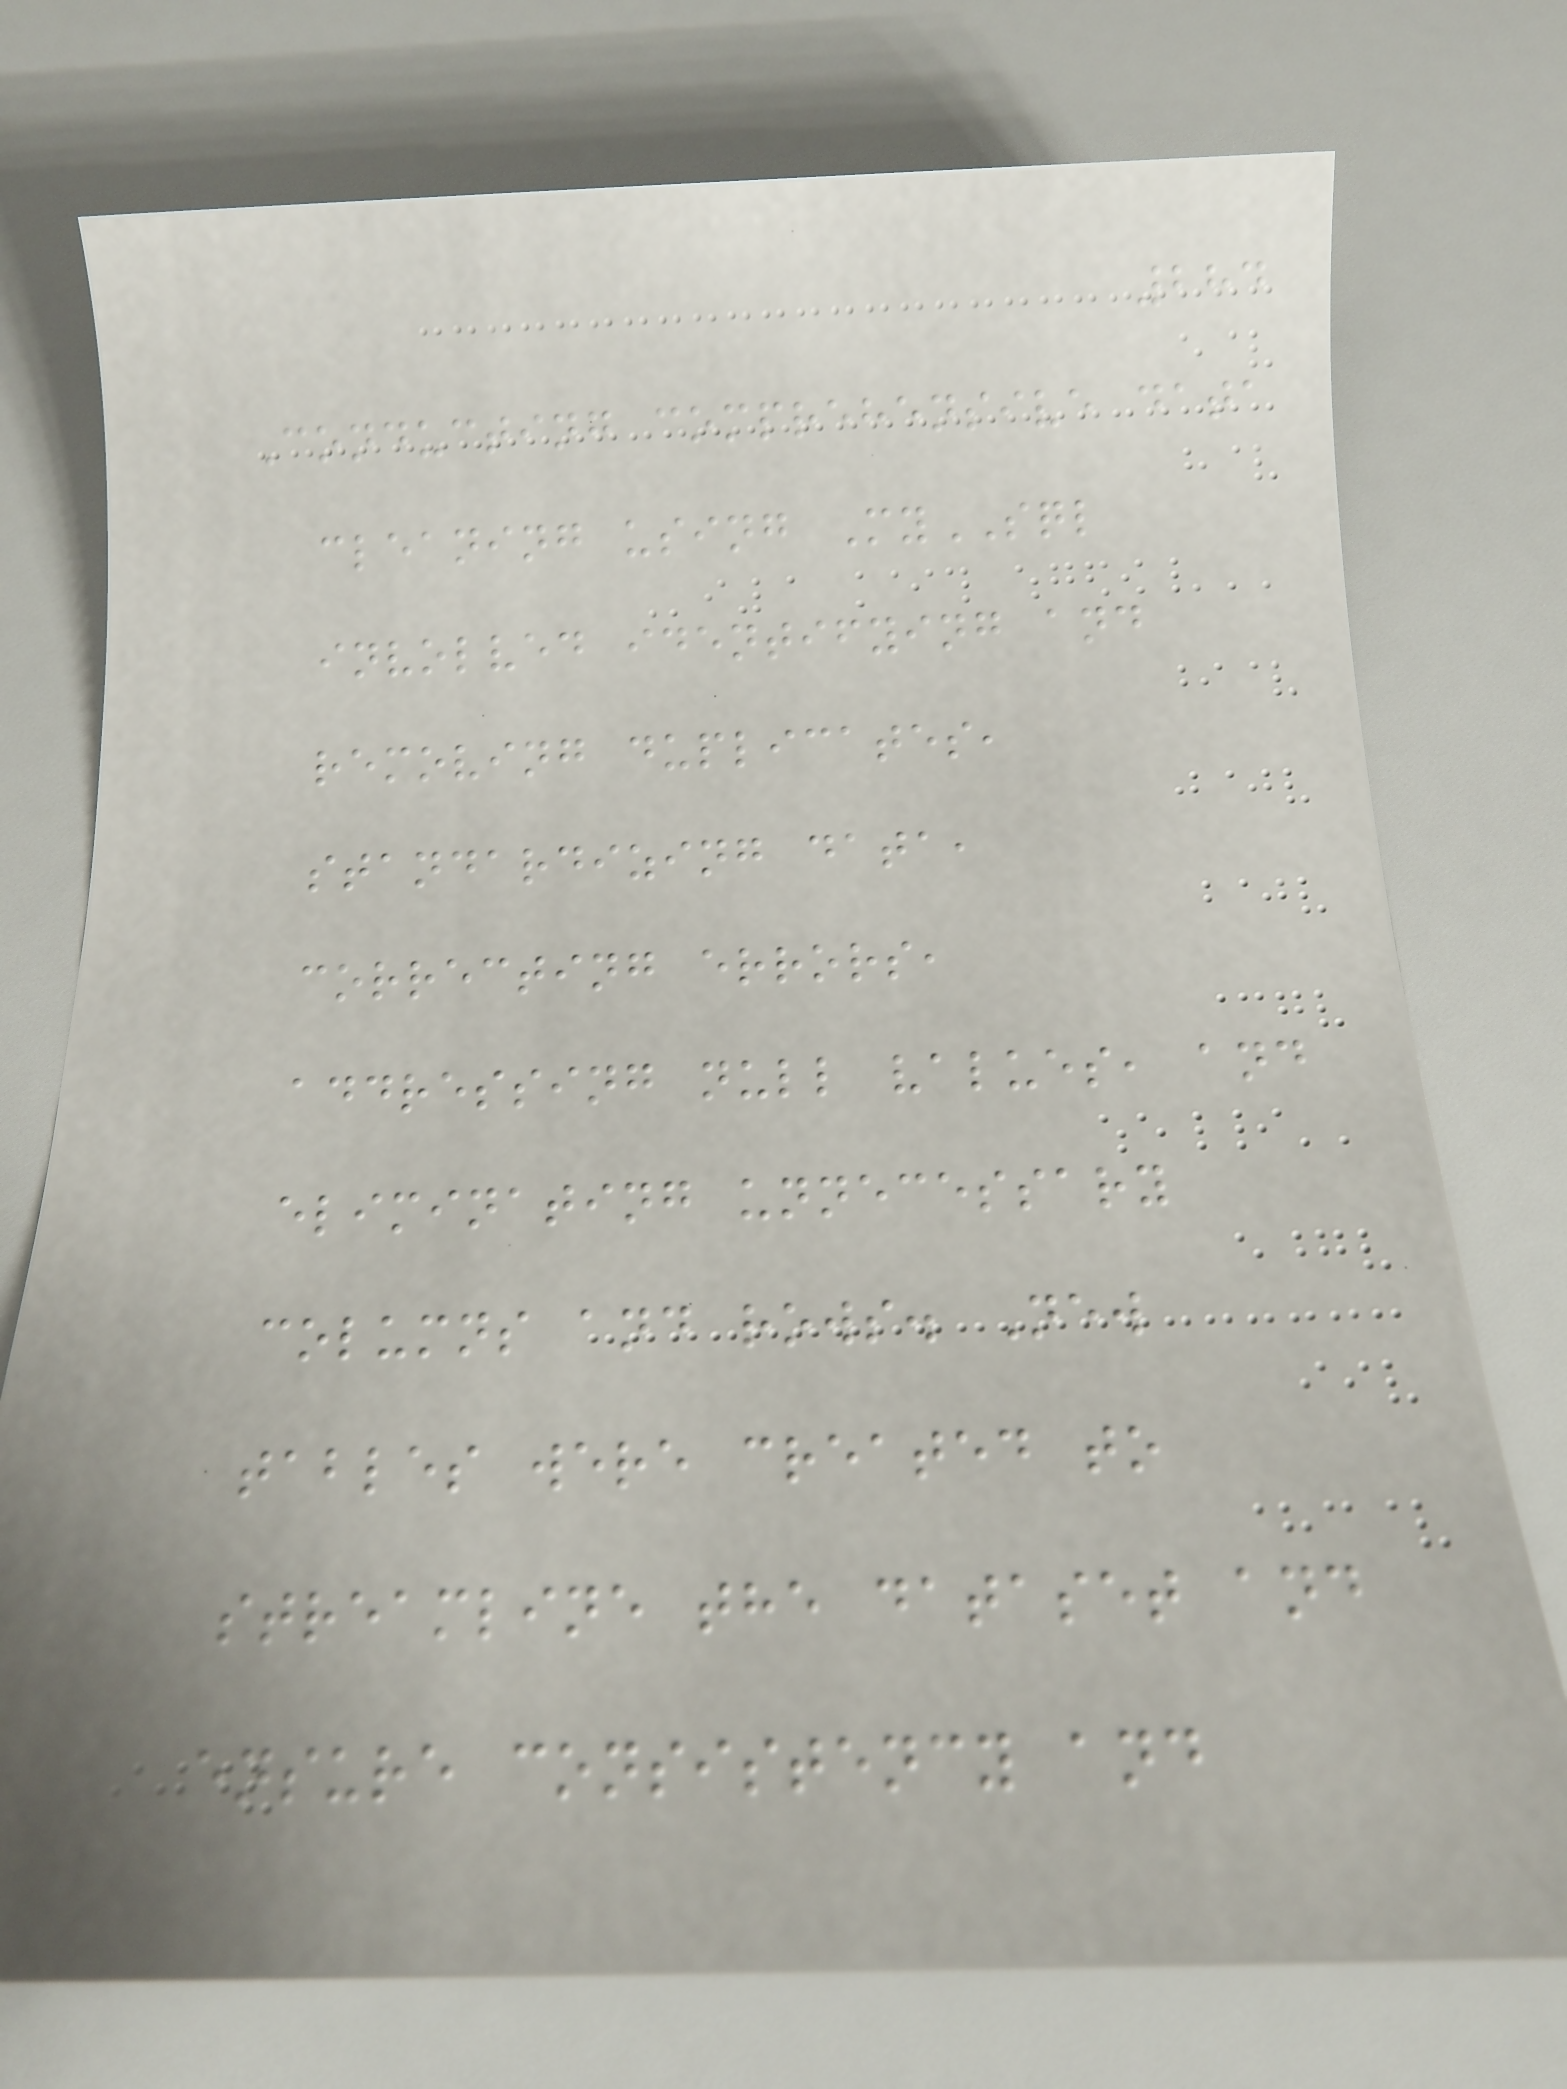284
Conducting comprehensive data
cleaning using MySQL
involved identifying and
removing duplicates,
standardizing data,
correcting errors,
addressing null values, and
eliminating unnecessary
columns and rows. New
tables were created to
streamline the dataset and
ensure consistency and
